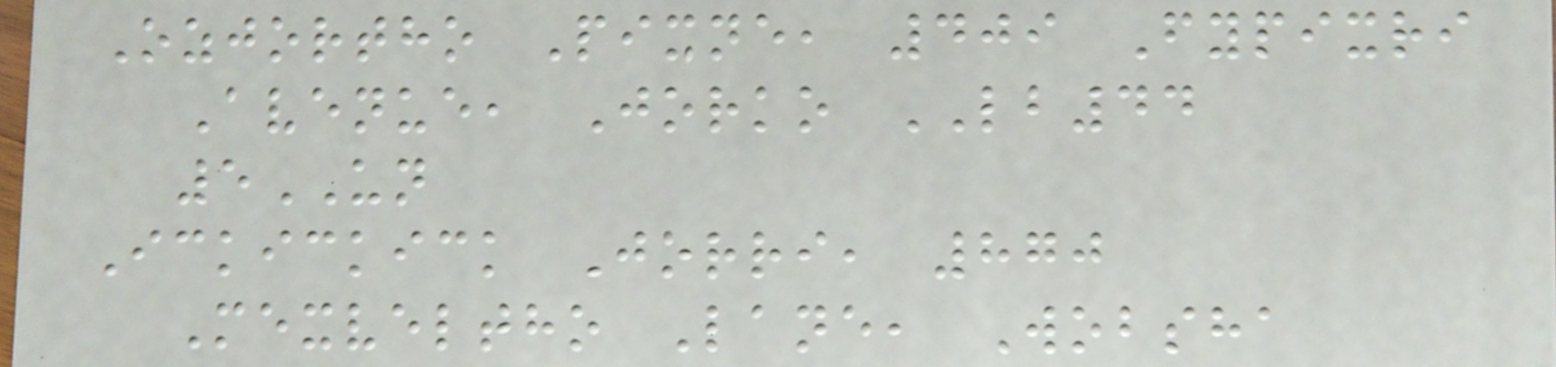Ozjortho Pixne, 409 Fypixri
Avenue, Jorko LB44
5UN
Ickickick Jorri, 870
Mexveltho Lane, Wobsha
